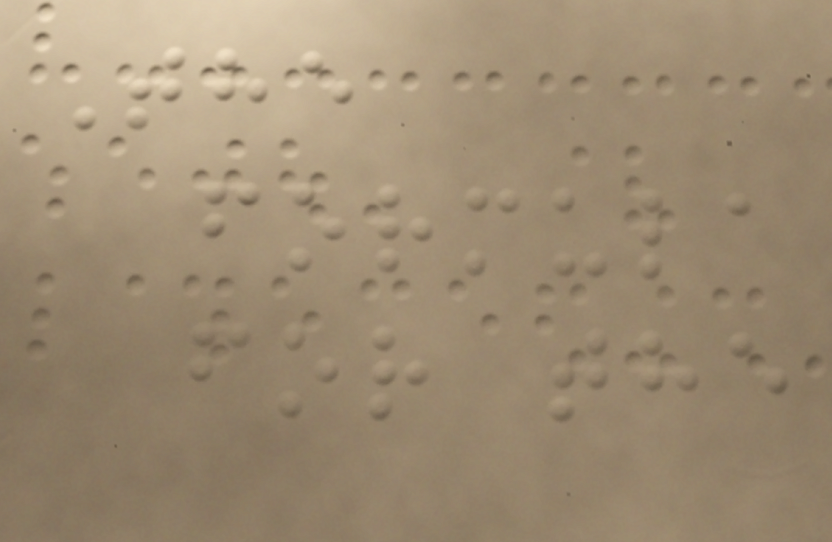The
formula
for the
